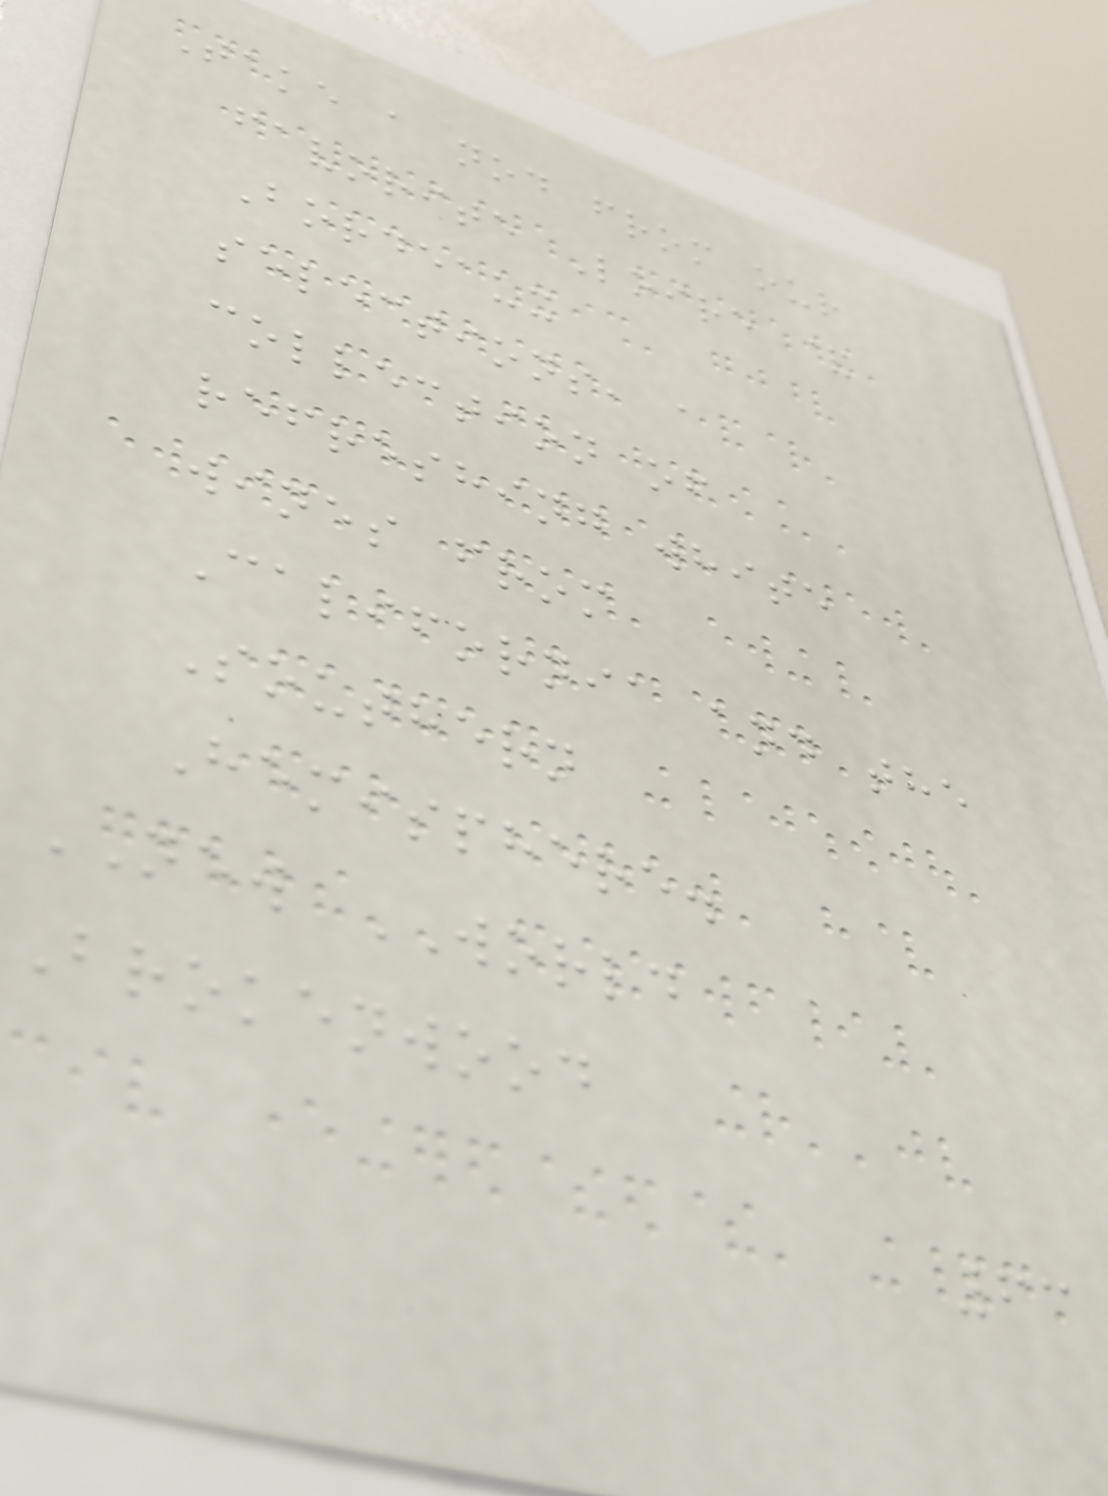Take a nod from our
favorite Loire &
Bordeaux
selections, a
collection of
refreshing white
wines from
California and the
Southern
Hemisphere.
NEW WORLD
Brokenwood
63
